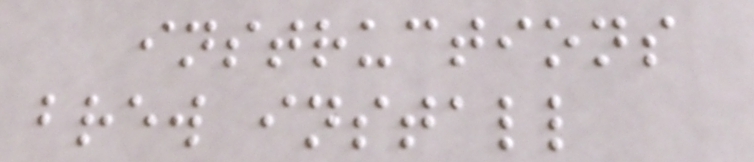instructions
brew install
